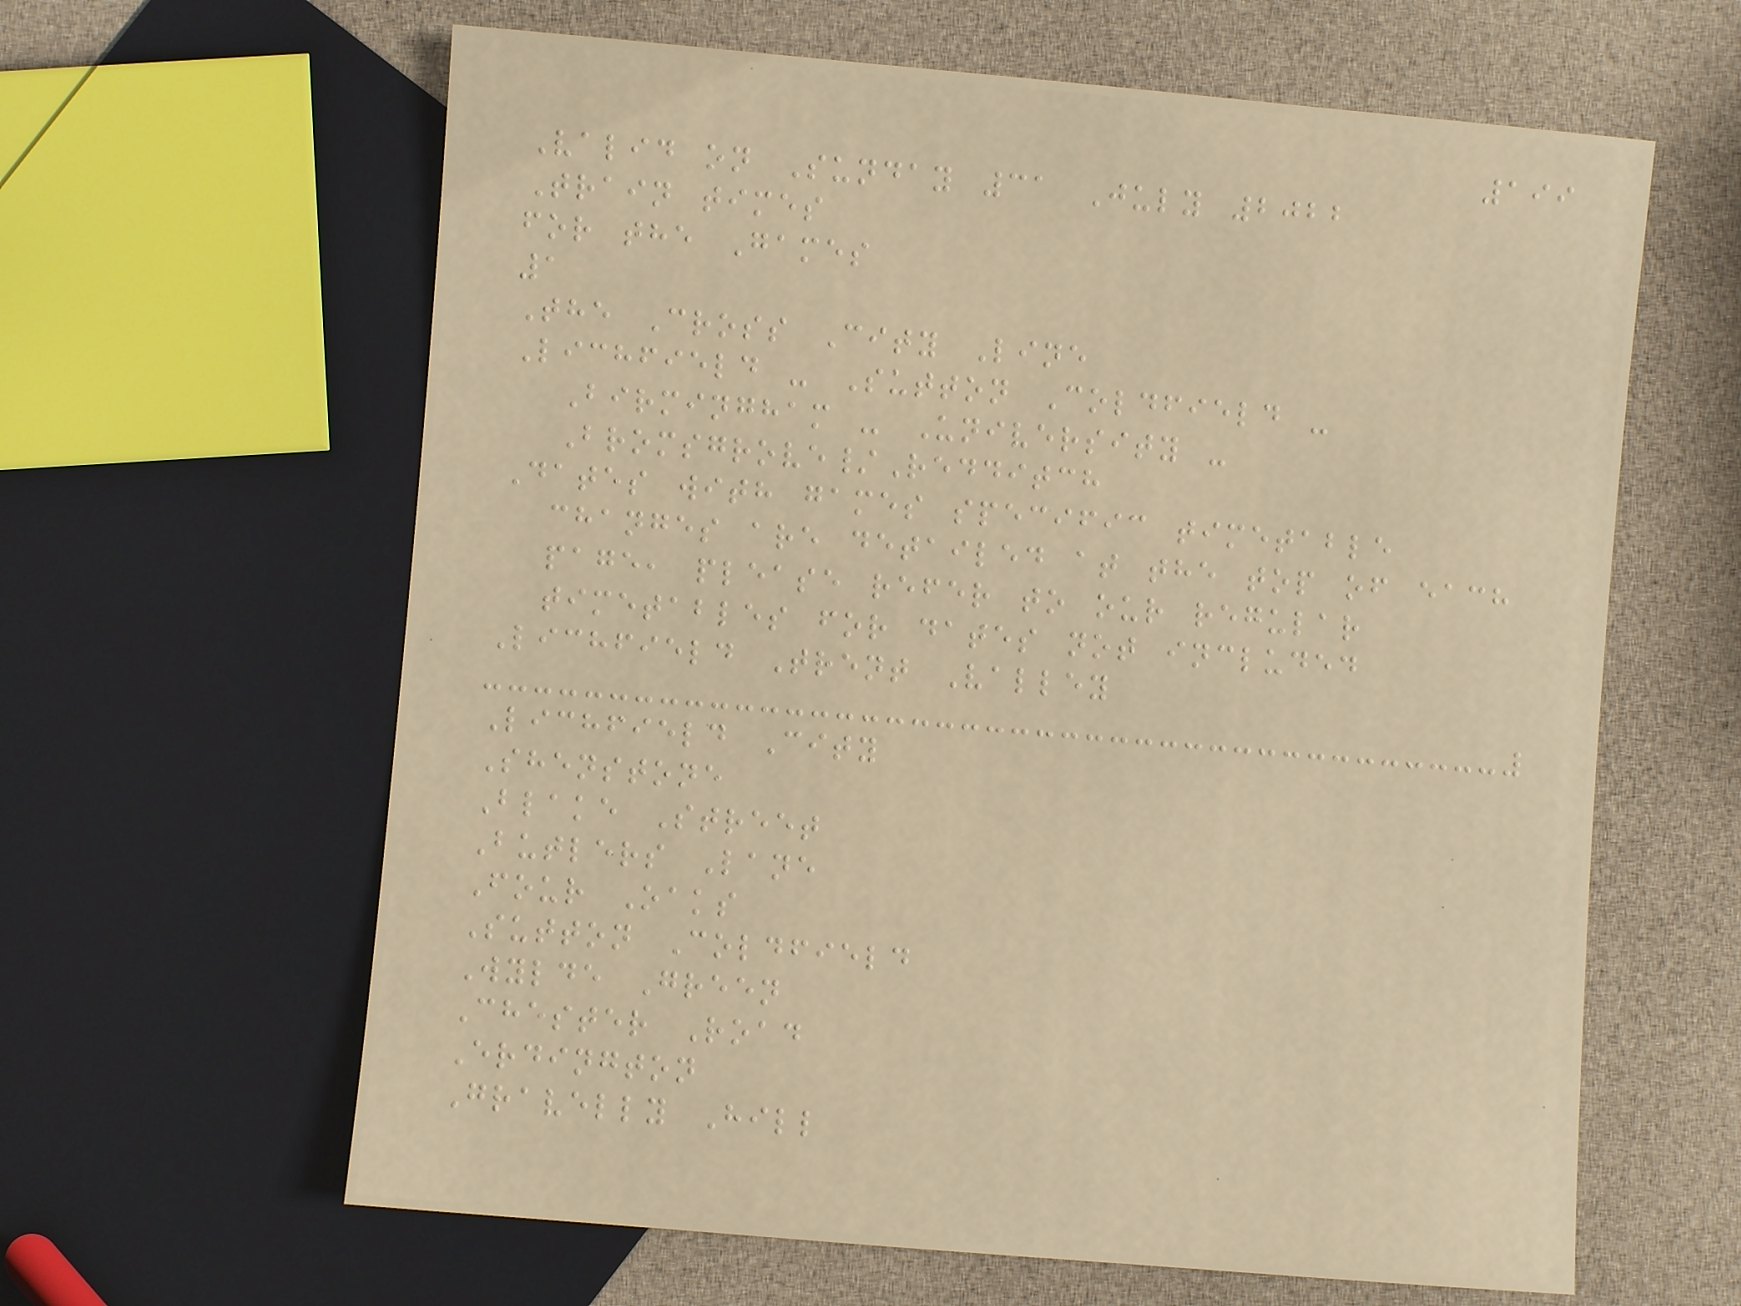199
Valid on Sunday 31 July 2022
Train times
for the Games
1
The Cross City Line
Lichfield - Sutton Coldfield -
Birmingham - University -
Bromsgrove/Redditch
Dates with games specific timetable
changes are detailed at the top of each
page, please refer to our regular
timetables for dates not included
Lichfield Trent Valley
Lichfield City
Shenstone
Blake Street
Butlers Lane
Four Oaks
Sutton Coldfield
Wylde Green
Chester Road
Erdington
Gravelly Hill
